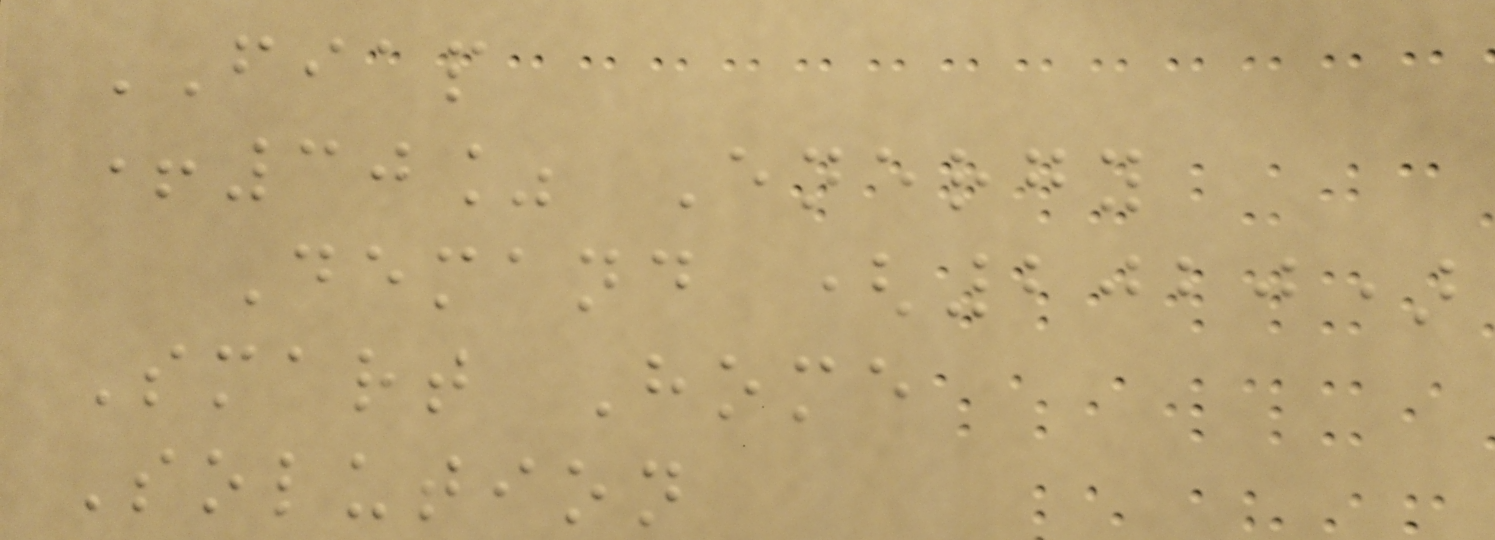FIAP
+30% Energy
Demand (2020)
Smart Home
Solution
